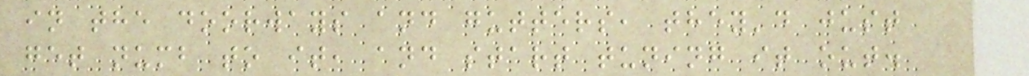in the doorways and gutters, they'd just
get numb to it, and start tuning it out.
